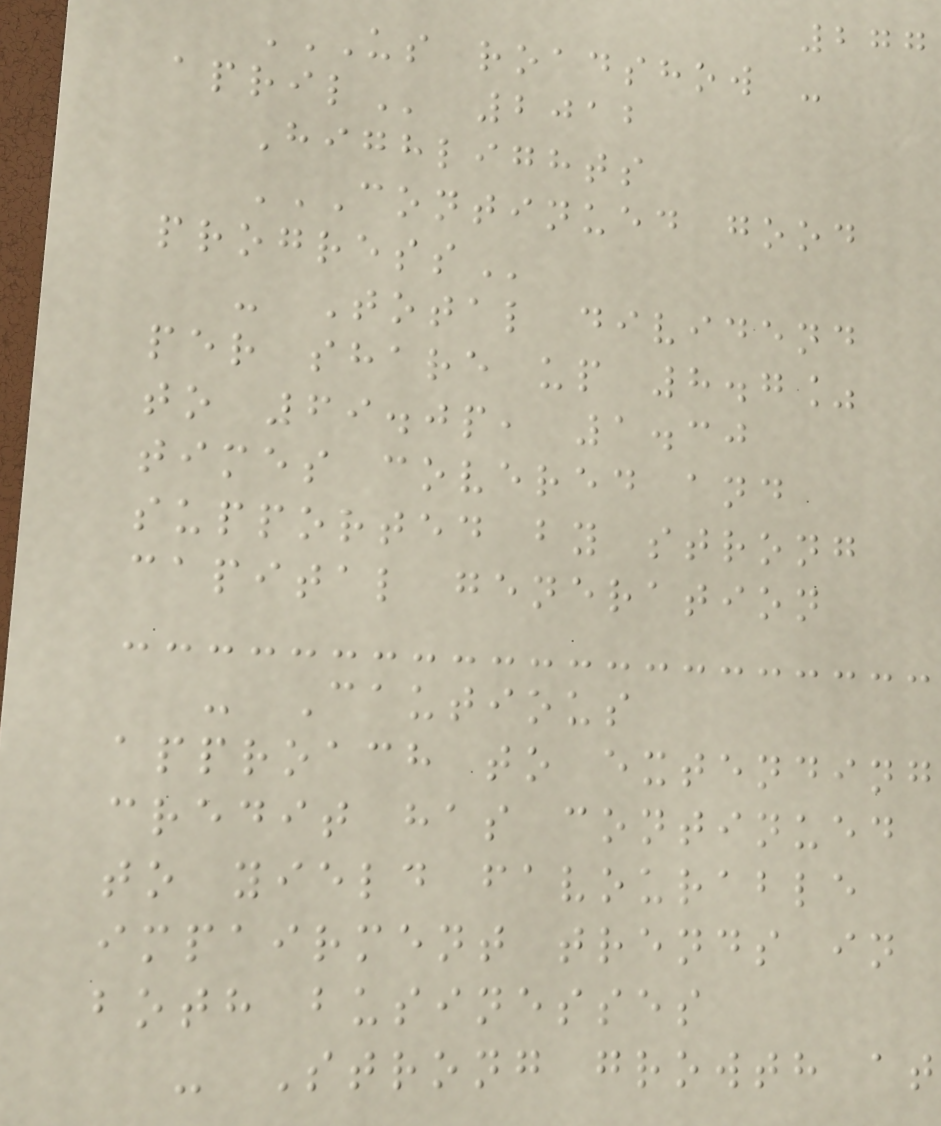277
US ROADSHOW -
APRIL 2012
Highlights
CONTINUED GOOD
PROGRESS
- Total dividend
per share up 8.7%
to 69.0p, 1.30
times covered and
supported by strong
capital generation
- Cautious
approach to extending
credit has continued
to yield favourable
impairment trends in
both businesses
- Strong growth at
